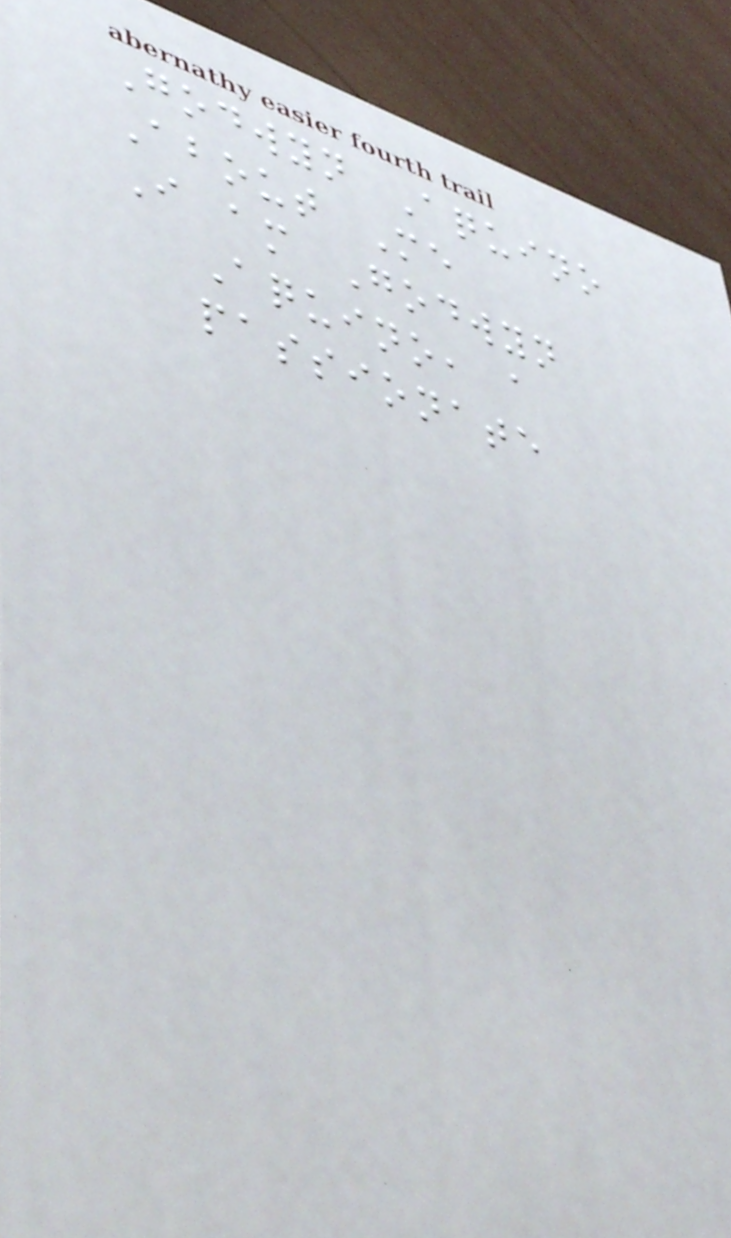Godwyn Aquino
About Me
I am Godwyn
Aquino, a
passionate
